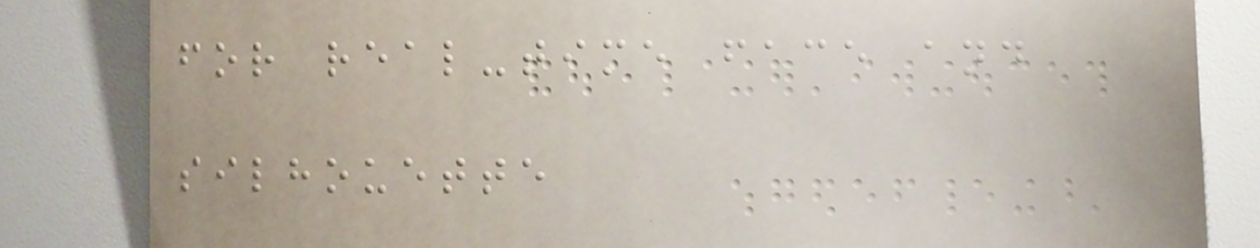for real-time face and
silhouette
